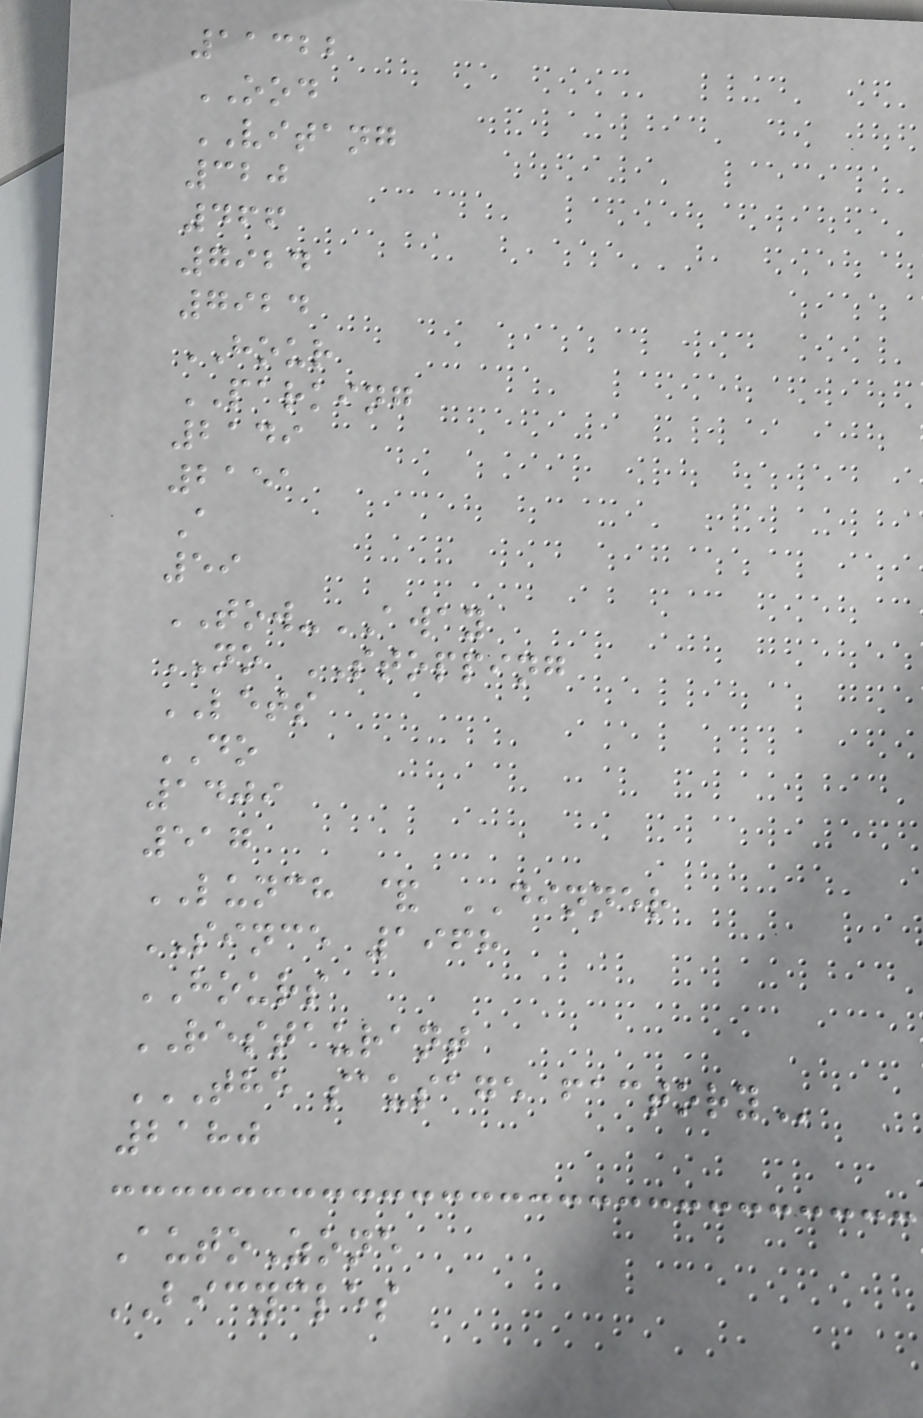11322
OOD
VITANG
320
466
7924
7924
HOUR
PARKING
2149
2151
A
59
TOW-AWAY
NO STOPPING
LETS
DO
1409
517
LUNCH & DINNER
SINCE 1968
HOURS
RESTAURANT
THE SAUSAGE FACTORY
2180
AutoZone
BICYCLES
